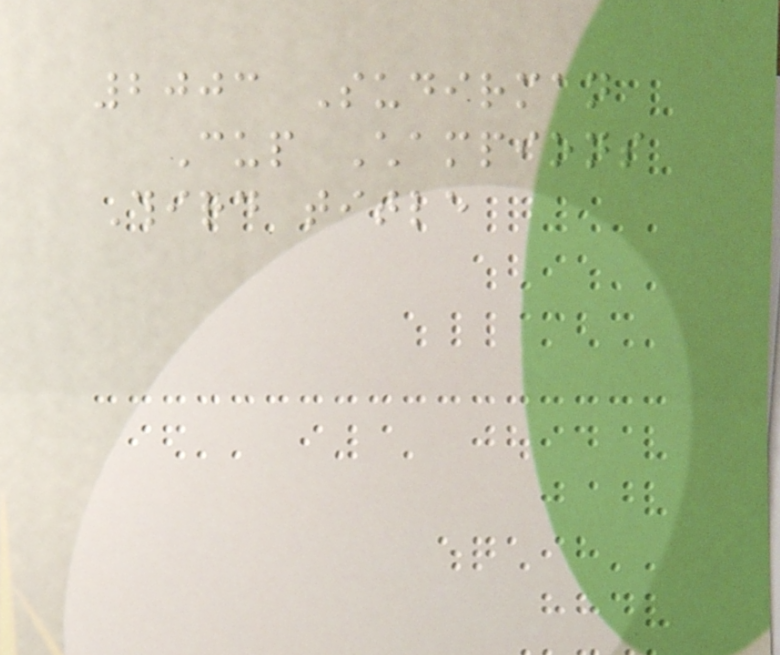2003 Sudirman
Cup Champions
Third title
